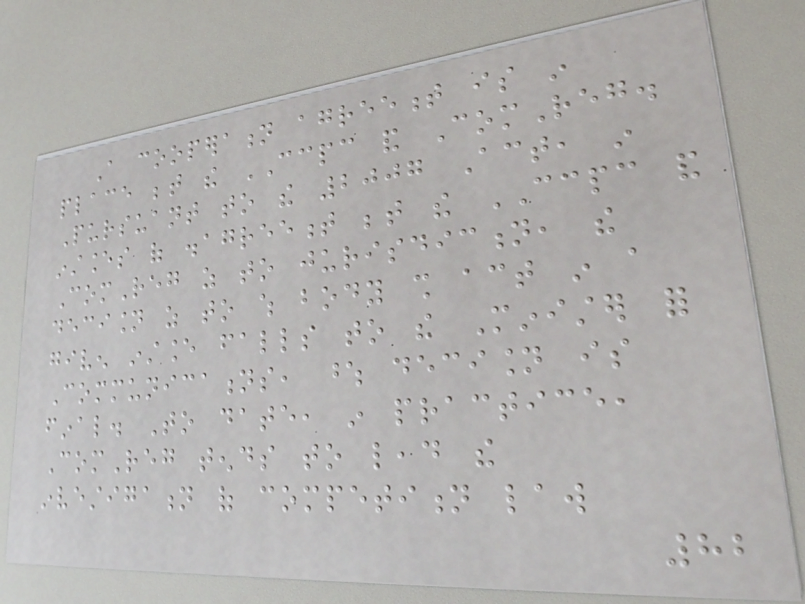A cooperation agreement is in
place between the CCPC and ComReg.
Pursuant to the 2007 Act, in
instances of disagreement between the CCPC and
ComReg as to jurisdiction, the
decision as to which body shall act in a
given instance falls to the Minister for
Communications, whose decision is
final. To date, in practice,
ComReg tends to lead the
investigation of competition law
82
